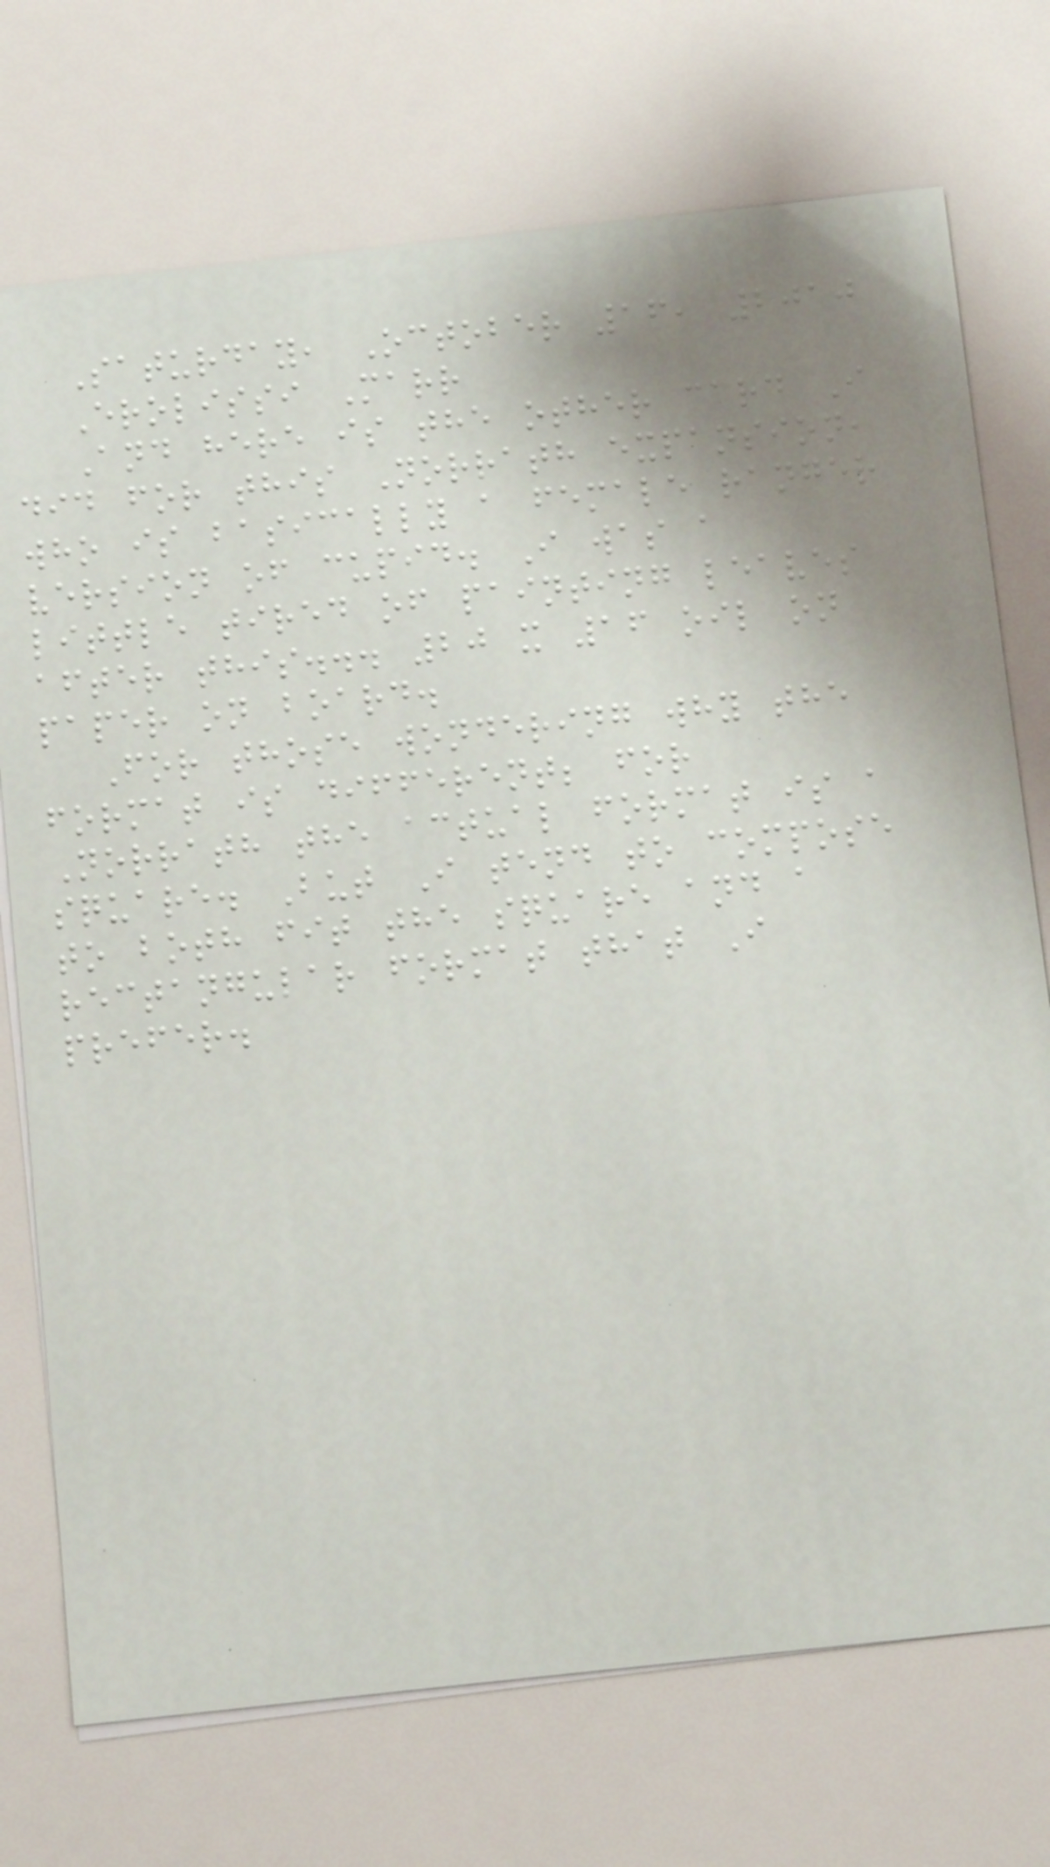Saturday, October 16, 2010
Erolissi Marr
And here is the other card I
did for this Norrath expansion,
who is basically a female ranger
version of cupid. I was a
little tired of painting leaves
after this... 20 x 16 oil on
paper on board.
For those wondering why the
format is different; for
Norrath the actual format is a
square. But I tend to compose
to both fit the square and a
rectangular format that I
prefer.
